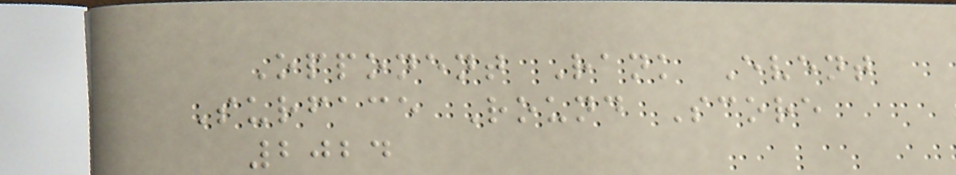Opponent Rank Event
Surface Round Score
2024
